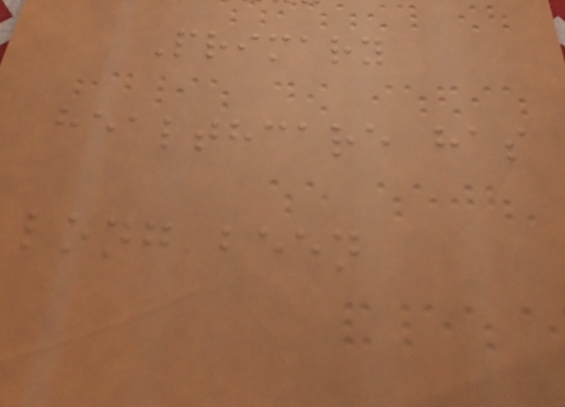Primary
healthcare has
long been
